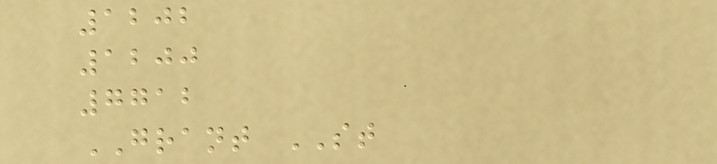1202
1200
7712
GRANT ST
